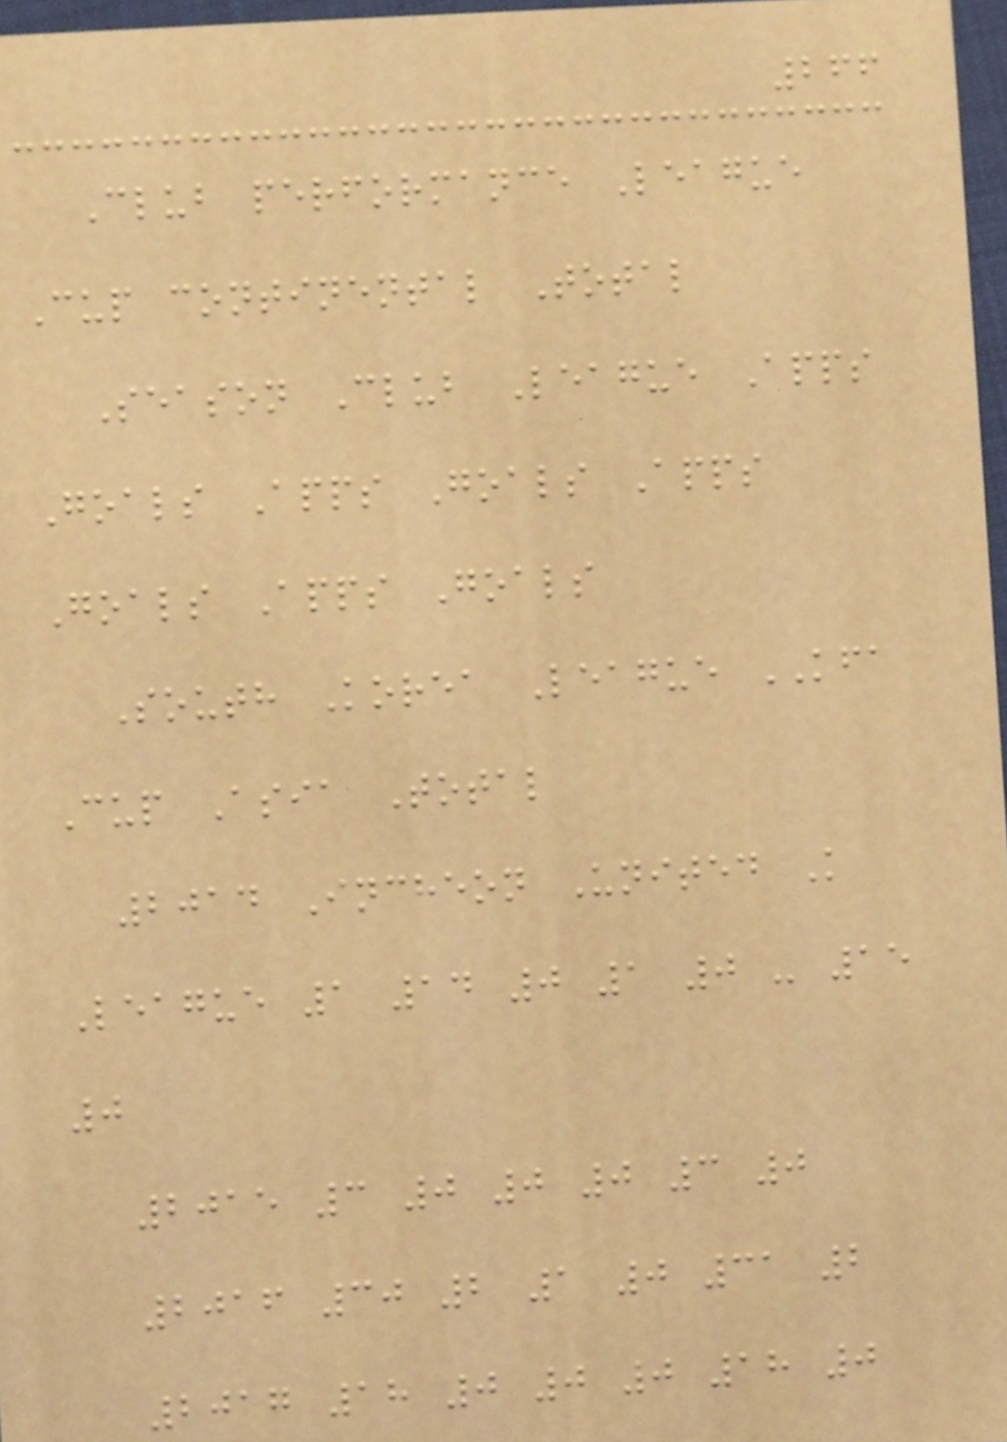266
Club performance League
Cup continental Total
Season Club League Apps
Goals Apps Goals Apps
Goals Apps Goals
South Korea League KFA
Cup Asia Total
2014 Incheon United K
League 1 14 0 1 0 - 15
0
2015 3 0 0 0 3 0
2016 30 2 1 0 31 2
2017 18 0 0 0 18 0
